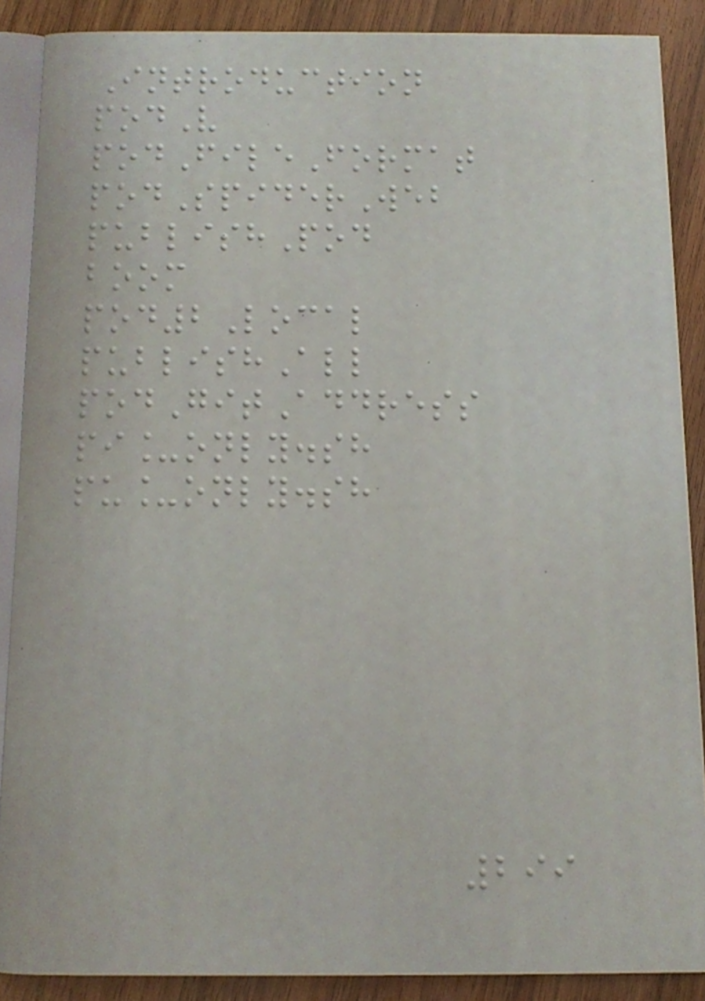Introduction
podV
podFileFormat
podSpiderWeb
publishPod
boom
pod2Local
publishAll
podGitAddress
pi_only.sh
pu_only.sh
299
